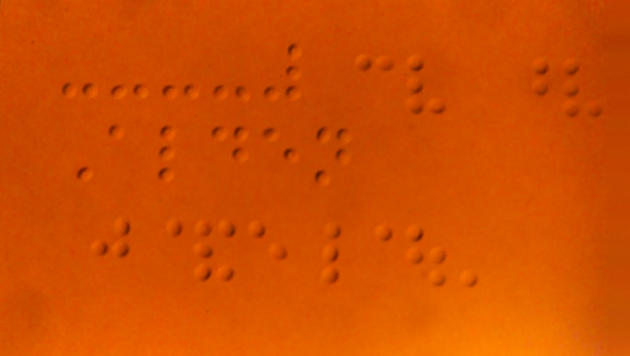Alden
